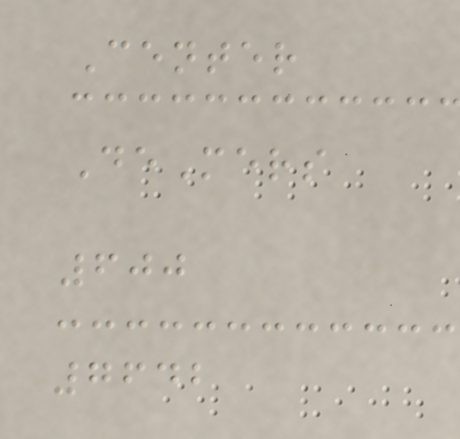Center
DeMers
600
7642
